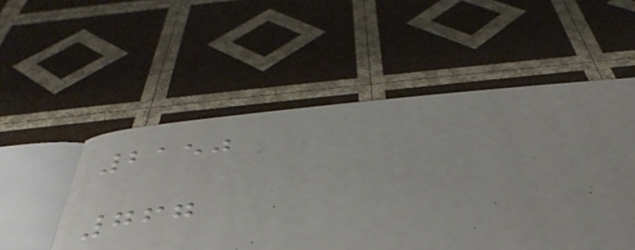2150
767
